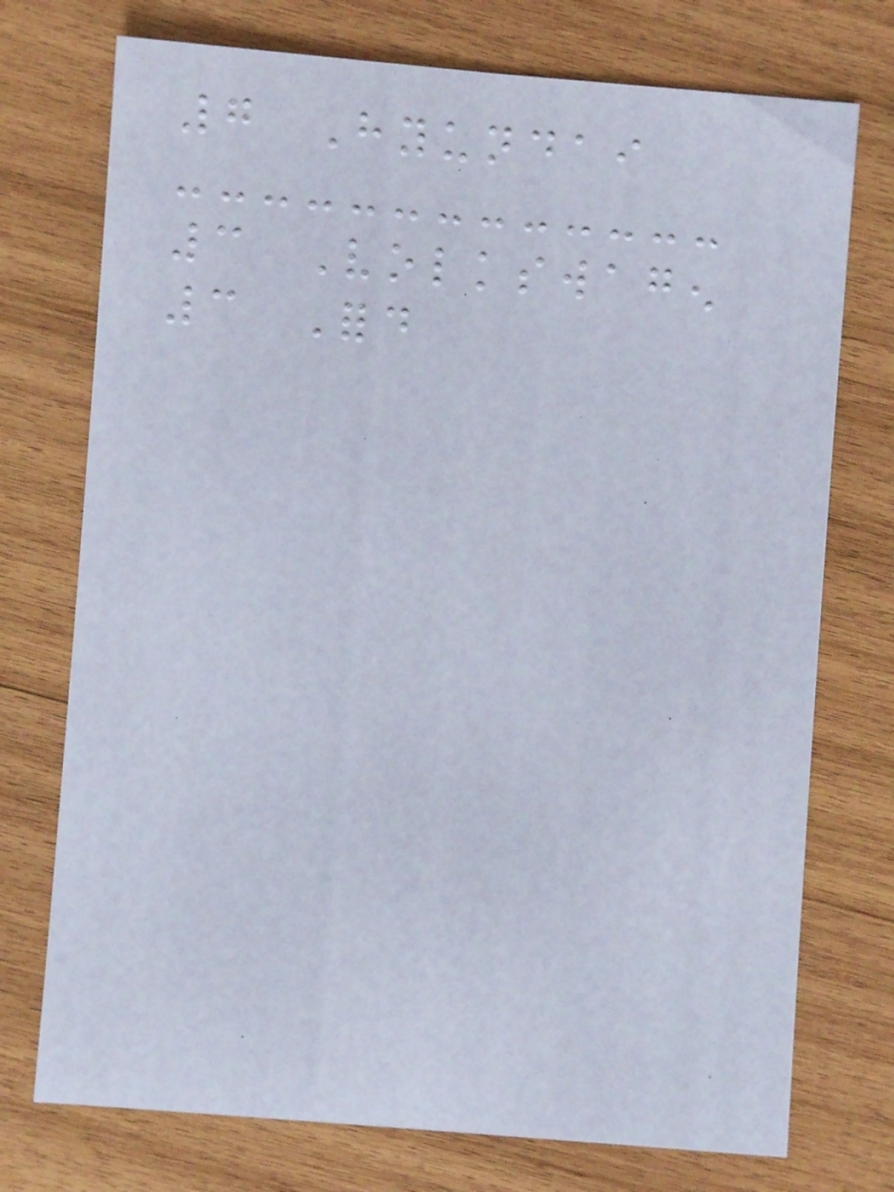7 Hyundai
3 Volkswagen
3 Ford
